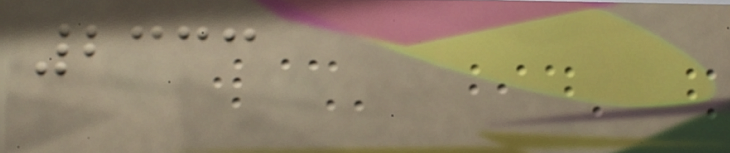2333
